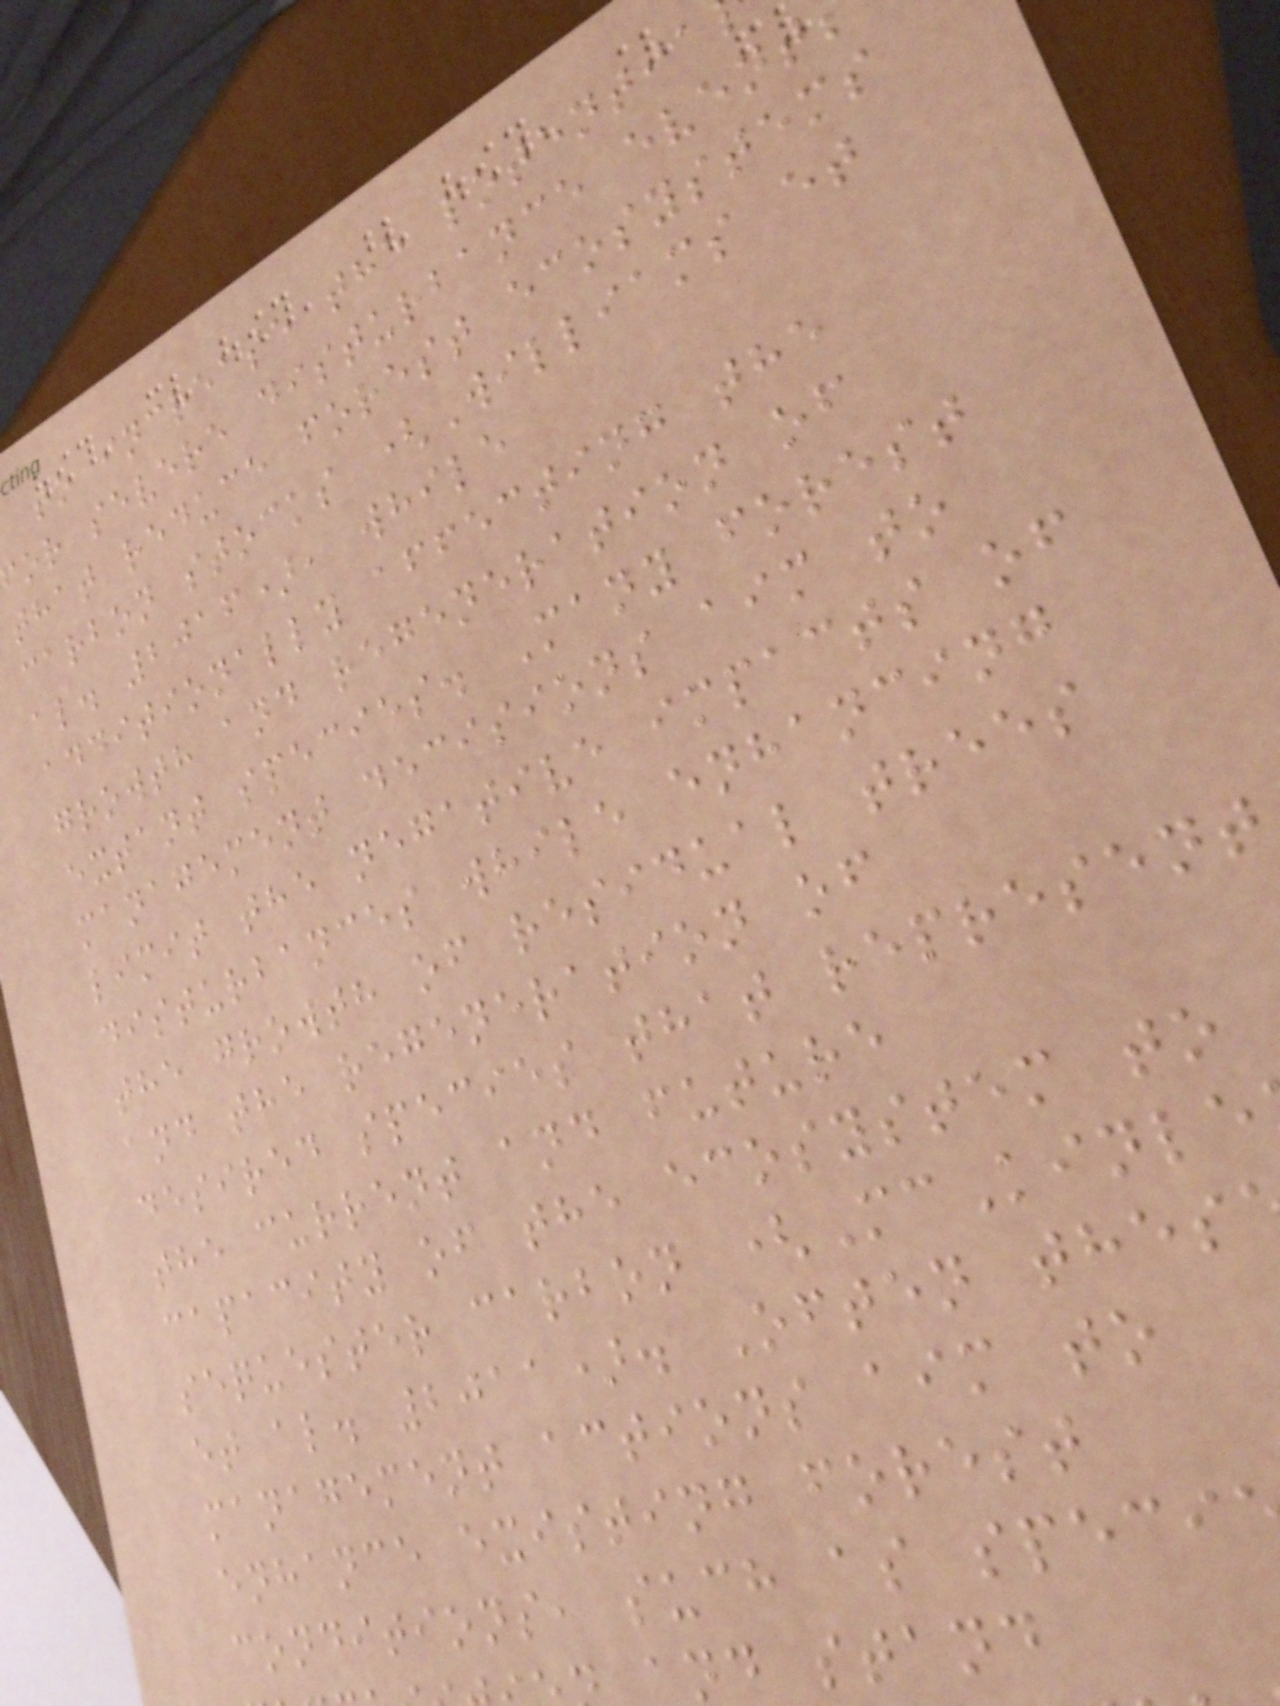to increase the potentia
or severe disturbance event
that reduce forest ecosystems
carbon stocks (Williams et
al. 2016), while
additionally affecting the
growth and regeneration of
extant species. Many forest
management decisions aim to
limit the negative impacts of
disturbances while enhancing
the growth of residual trees
and the regeneration of
desired species that represent
the current and future
capacity of the ecosystem to
sequester carbon (McKinle
et al. 2011). Often thes
management actions aim to
enhance existing forest
conditions, such as speci
nd stand
